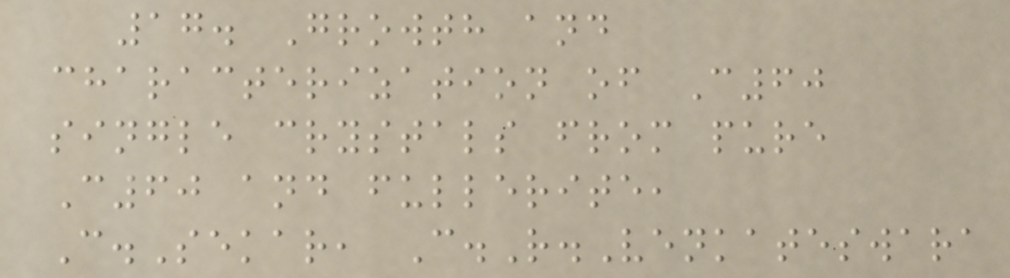17. Growth and
characterization of C60
single crystals from pure
C60 and fullerite,
C.Sekar, C.R.Venkateswara
